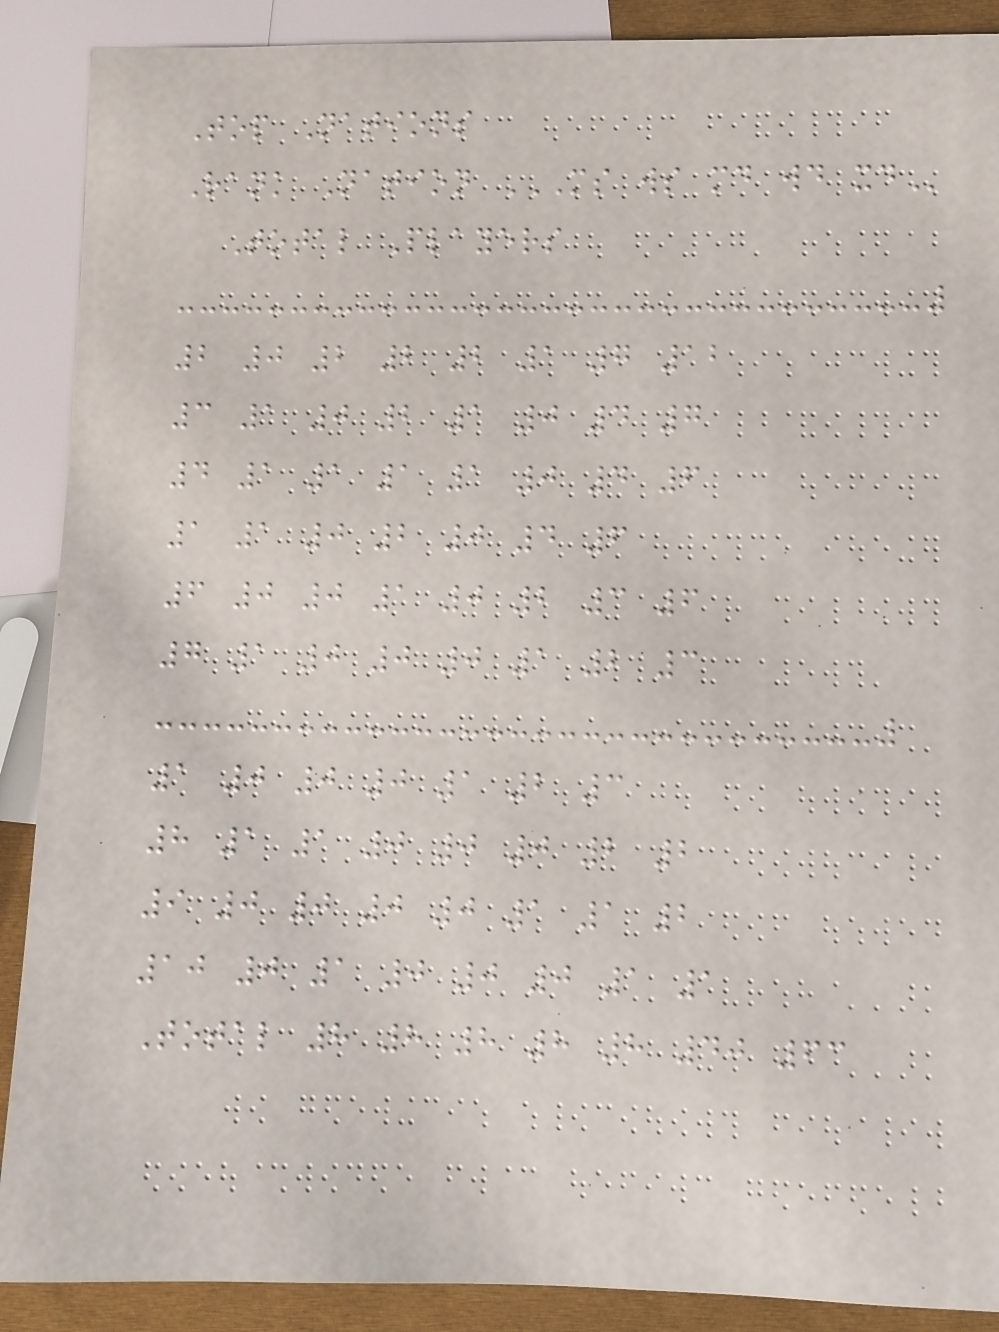Top Nations
Rank Nation MS WS MD WD XD
Total Players
2 0 2 2 2 1 7 12
3 1 0 2 1 0 4 7
4 1 1 1 1 0 4 6
1 1 0 2 0 4 6
6 0 0 1 0 2 3 6
7 1 0 0 0 1 2 3
1 0 0 0 1 2 3
8 1 1 0 0 0 2 2
9 0 0 0 0 1 1 2
10 0 1 0 0 0 1 1
Total 8 8 8 8 8 40 63
